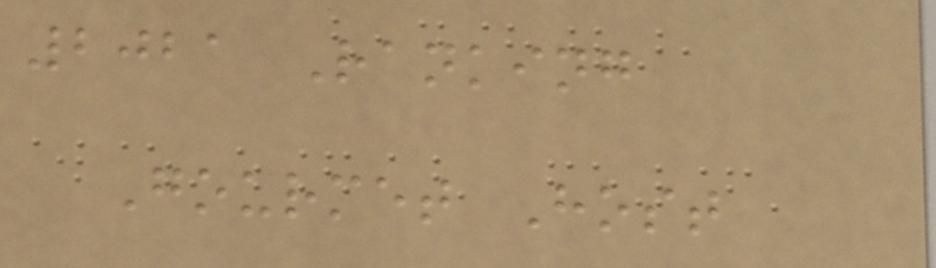2021 Ranking
Gourmet Host
